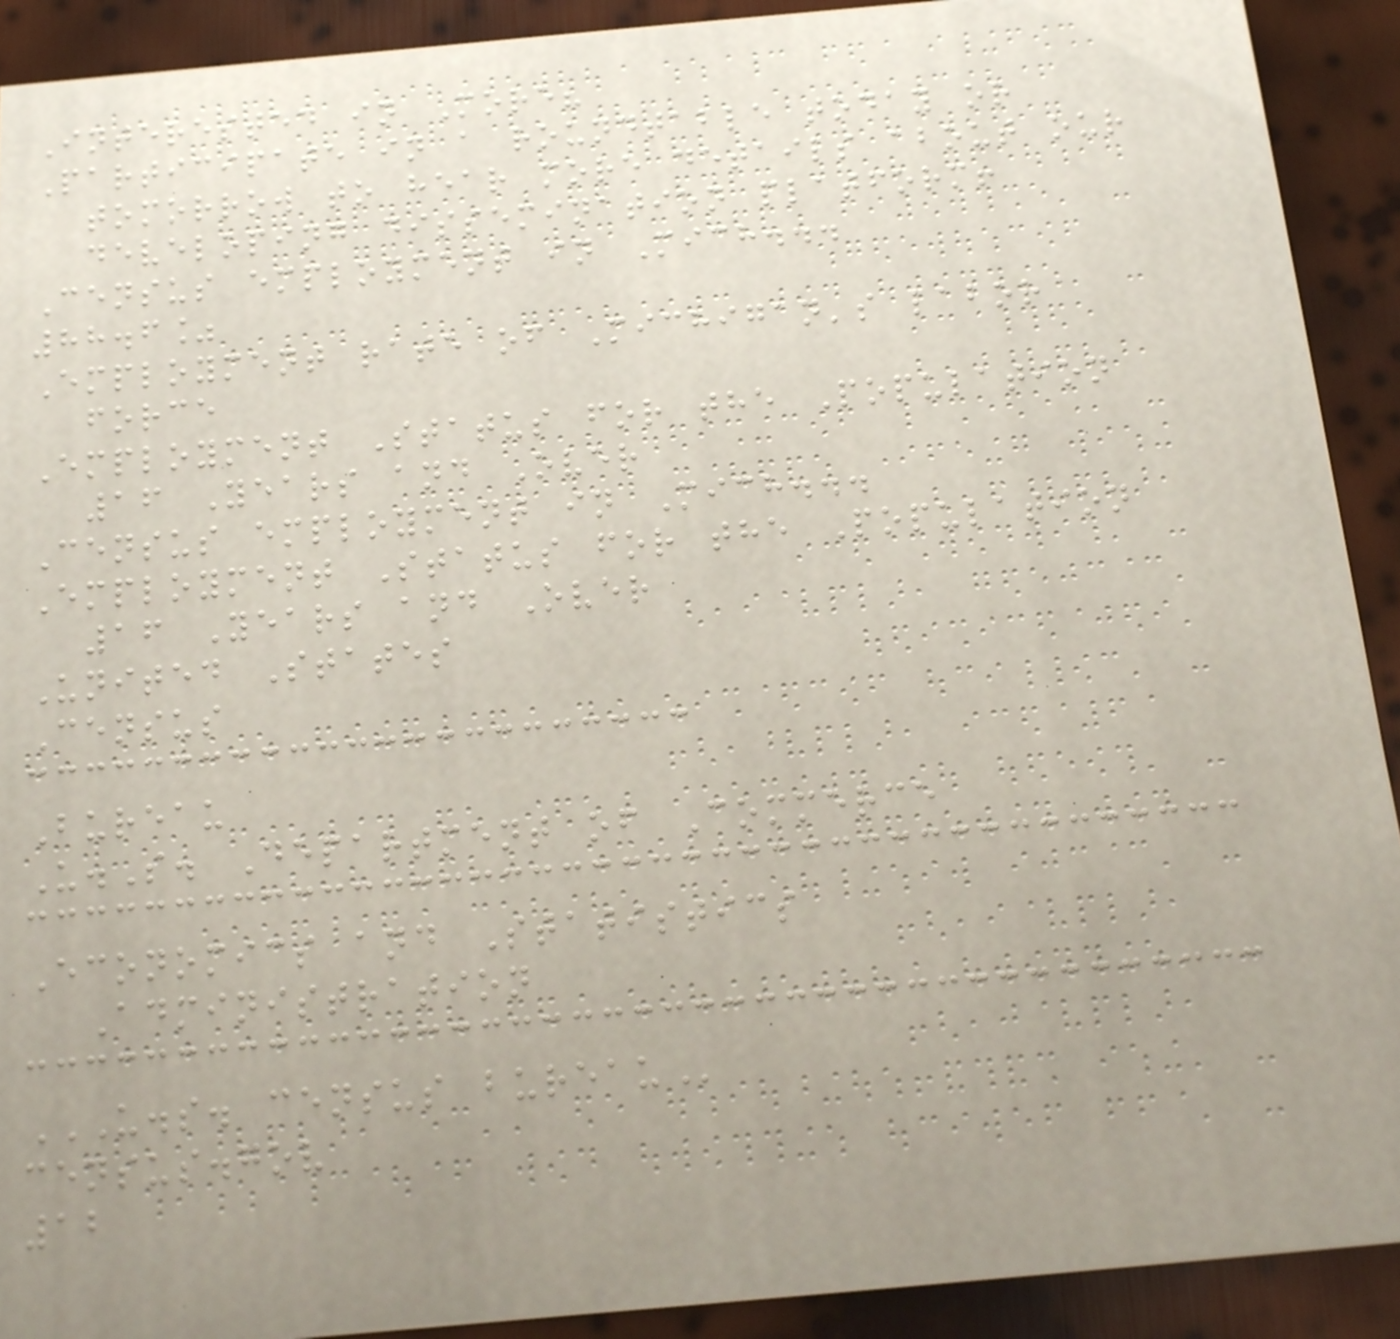Interested in More?
Participate in a roundtable today or
tomorrow to hear more details about our
developing dissemination platform!
Census employment in Mich...
88.6%
Employment rate of Michigan's labor
force
Employment Status for the Population
16 Years and Over
Census employment in Mich...
Employment Status for the Population
16 Years and Over
United States
Census
Bureau
U.S. Department of Commerce
Economics and Statistics
Administration
U.S. CENSUS BUREAU
census.gov
12
